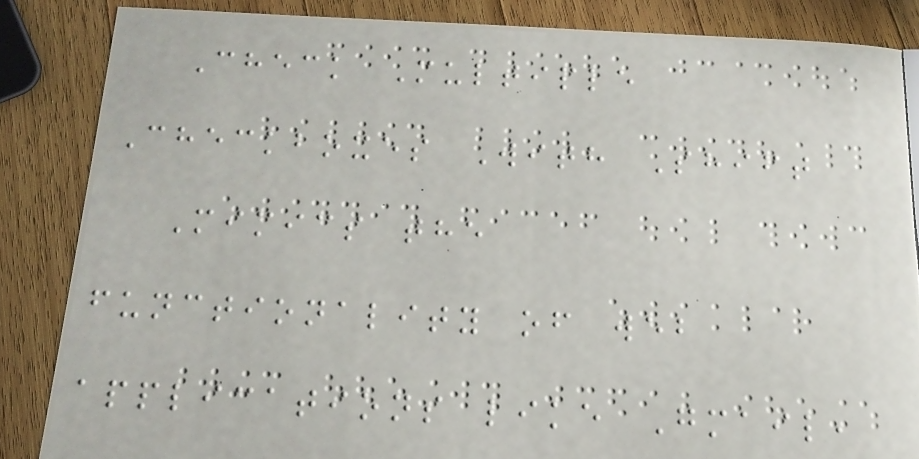Check Multiple
Checkboxes With Shift
Mimics the
functionality of web
applications like Gmail,
